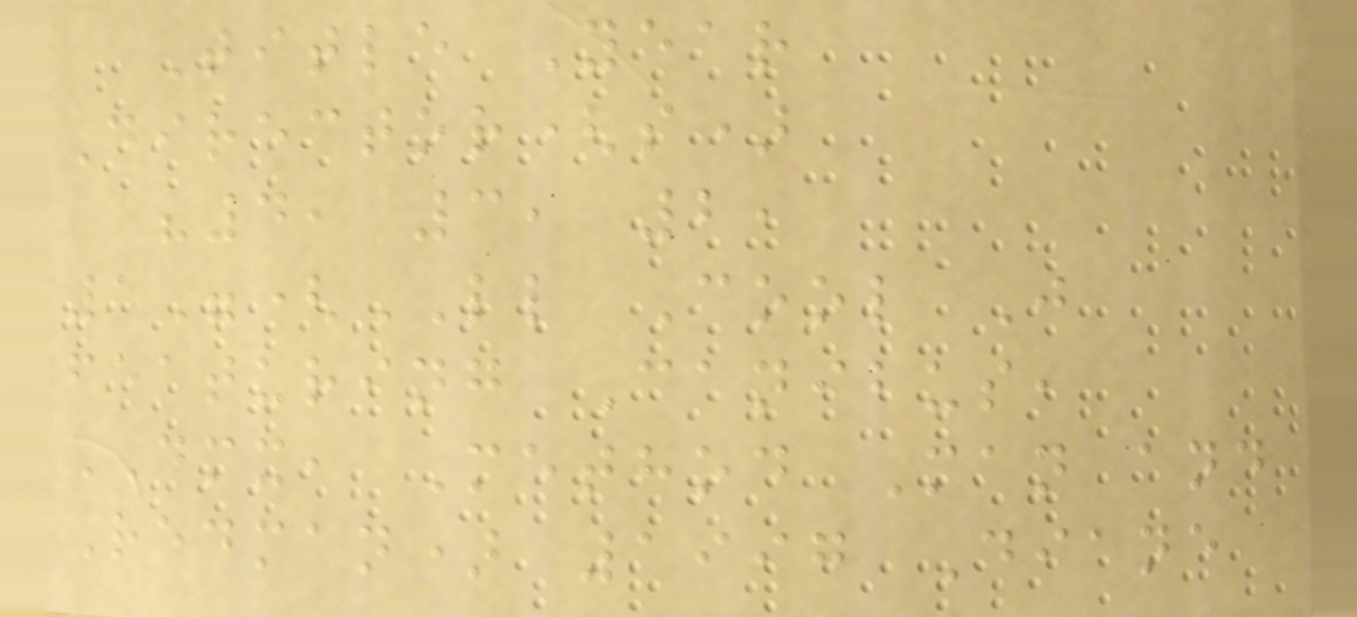Title Year
Director(s)
"4, 3, 2,
1"(LL Cool J
featuring Canibus,
DMX, Method Man and
Redman) 1997 Diane
